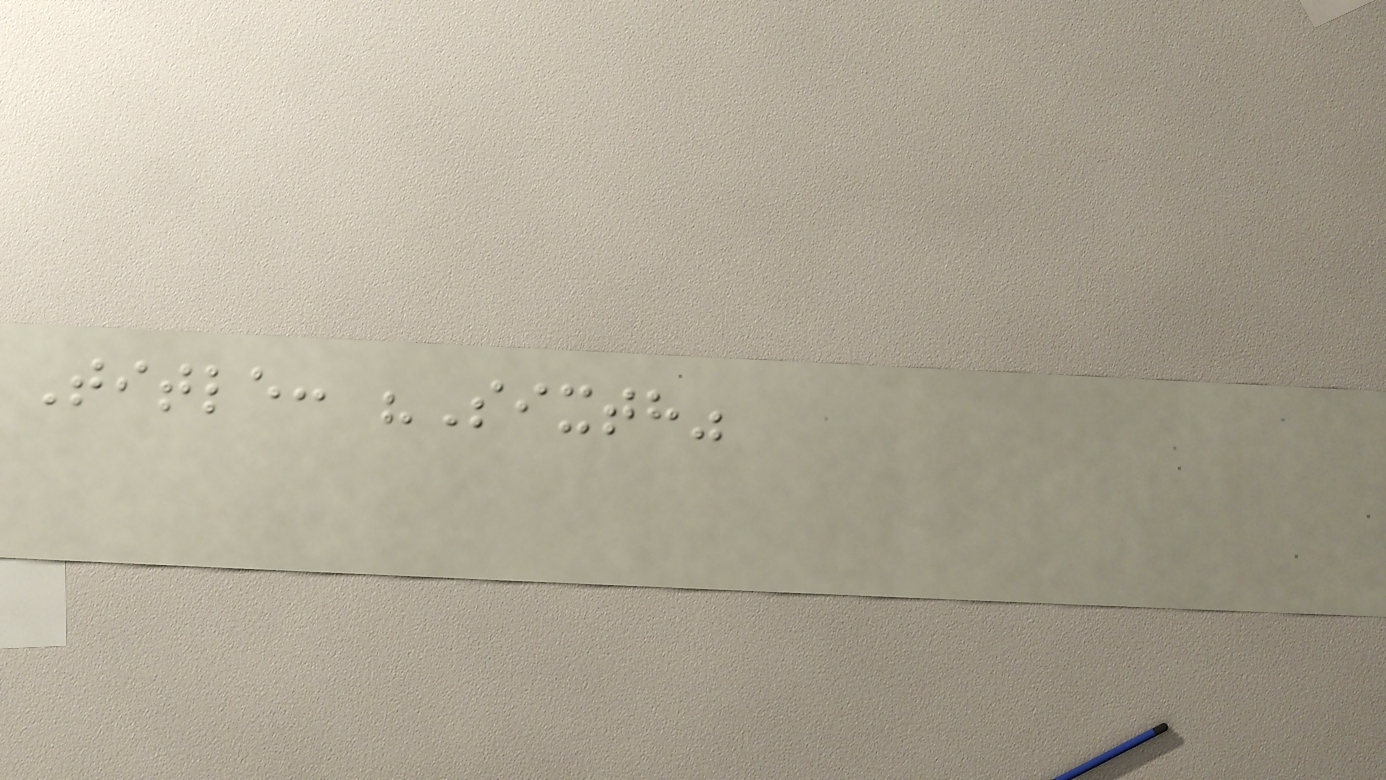Title: "Sixth"
